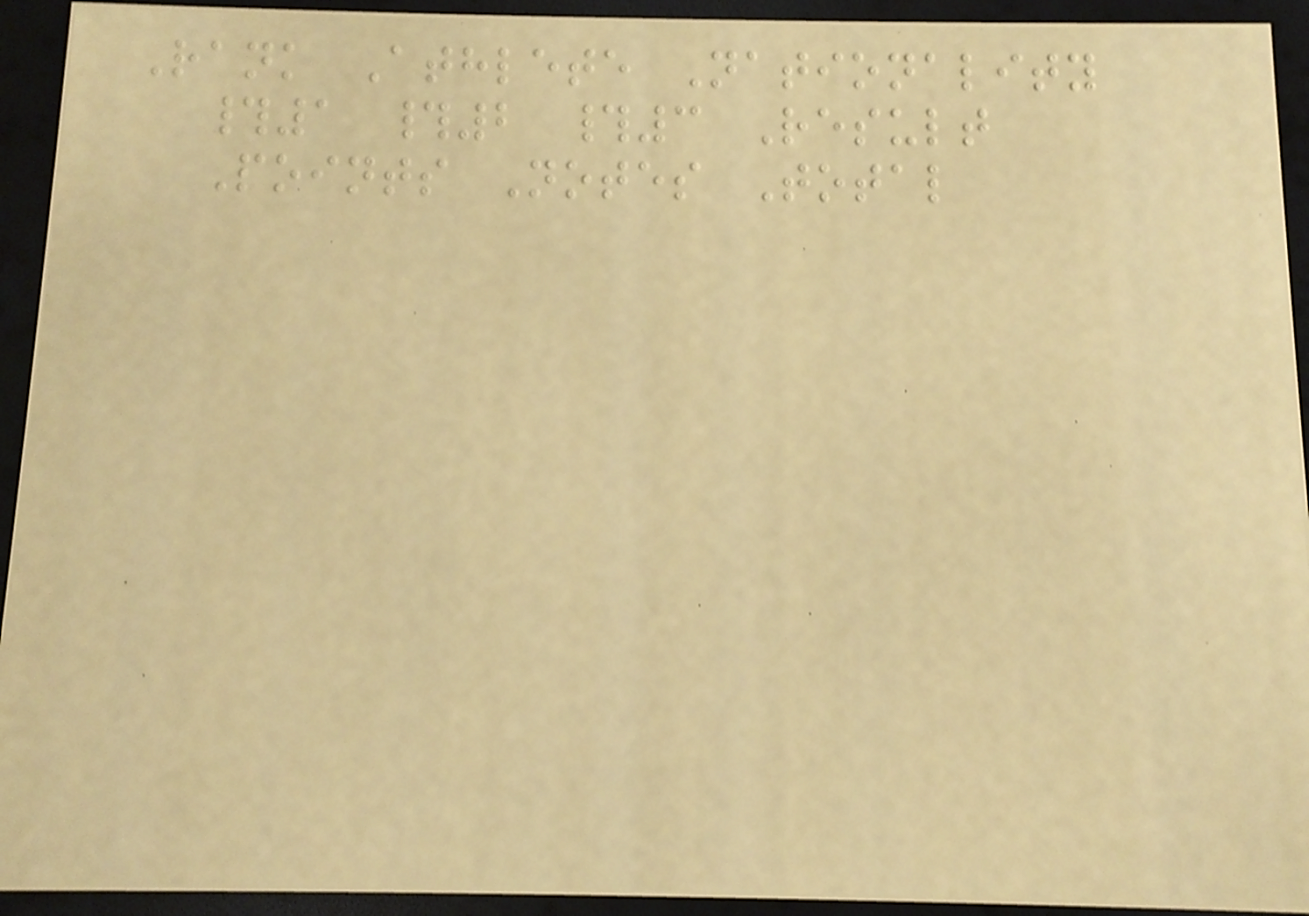Rank Athlete Nationality
#1 #2 #3 Result
Points Notes Total
